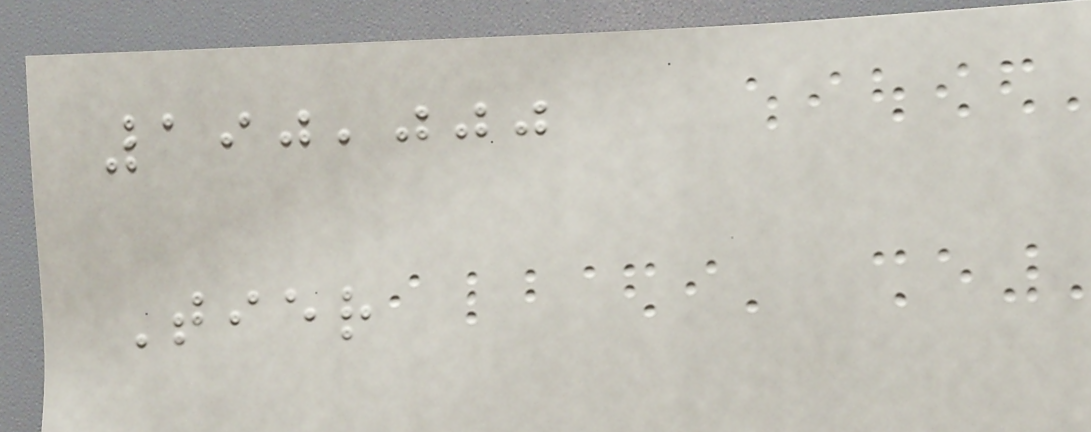190,000
Tier
